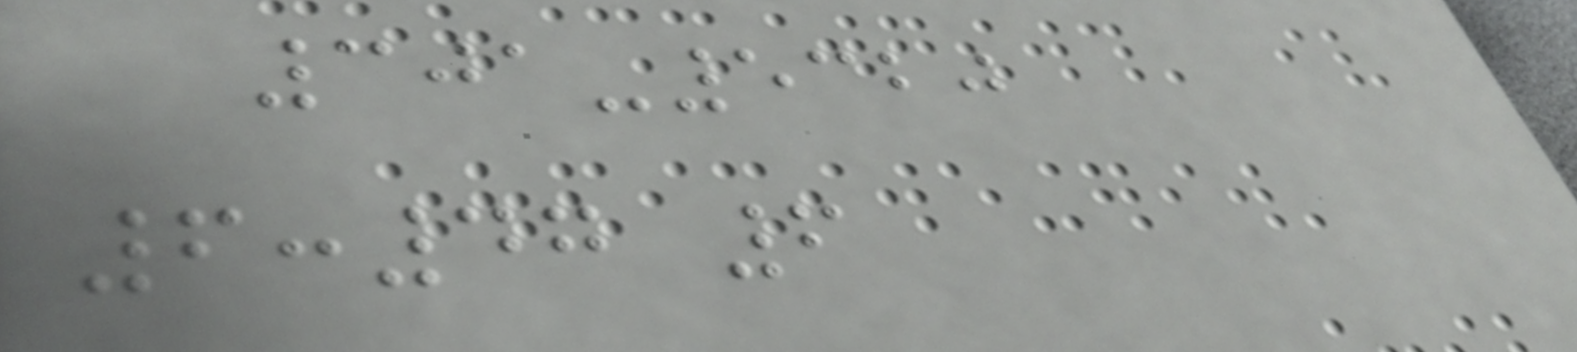301-5320
6:47 6
